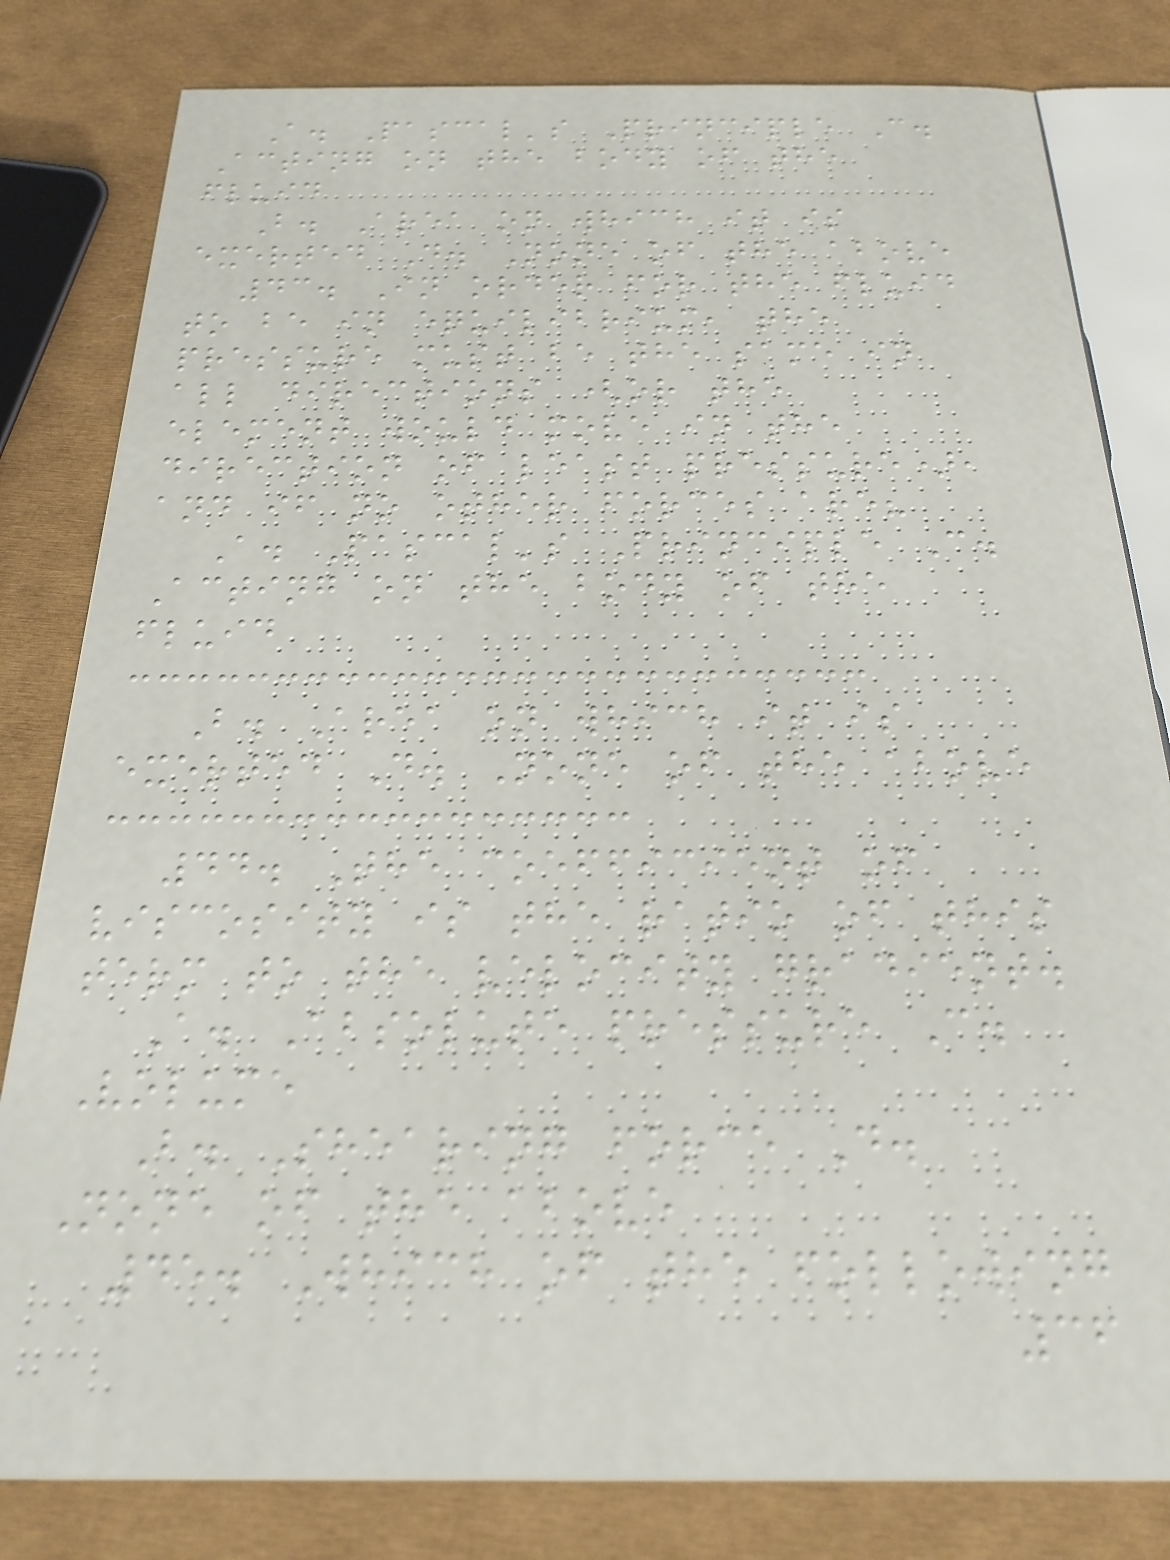A. Pascal's Principle C.
Acting on the body of the
fluid
B. Area on which it is
exerted D. None of the above
43. In order for the fluid
to be in equilibrium, the
pressure must be the same in
all directions (or the
element would move in the
direction of least pressure),
and if no other forces are?
A. Pascal's Principle C.
Acting on the body of the
fluid
B. Area on which it is
exerted D. None of the above
44. The coefficient of
viscosity is the ratio of this
term to the velocity gradient.
A. Absolute pressure C.
Volume
B. Shearing force D.
None of the above
45. Which of the following
36
